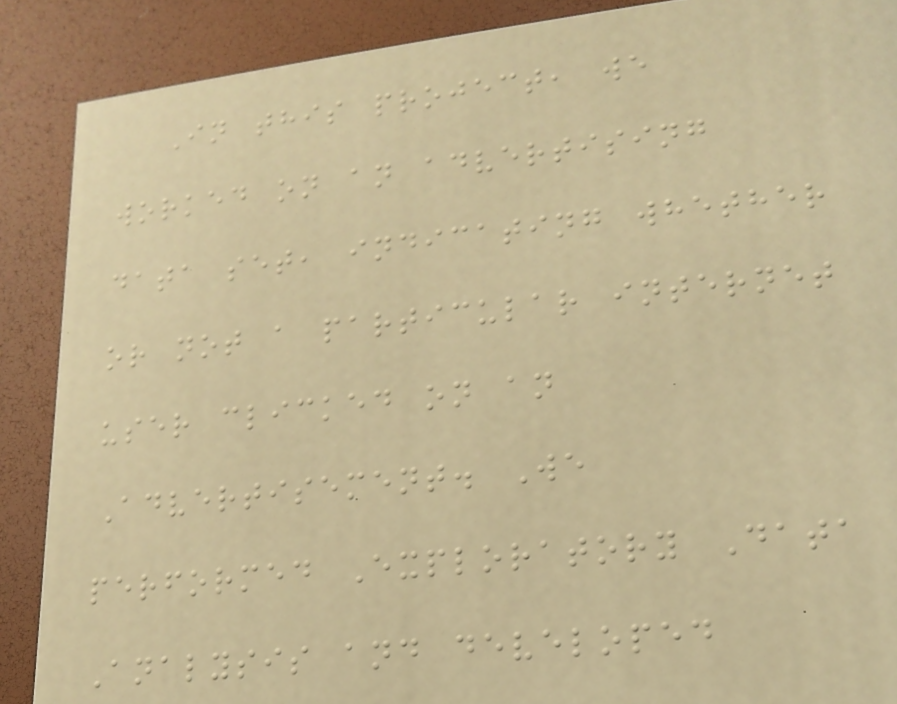In this project, we
worked on an advertising
data set, indicating whether
or not a particular internet
user clicked on an
Advertisement. We
performed Exploratory Data
Analysis and developed
